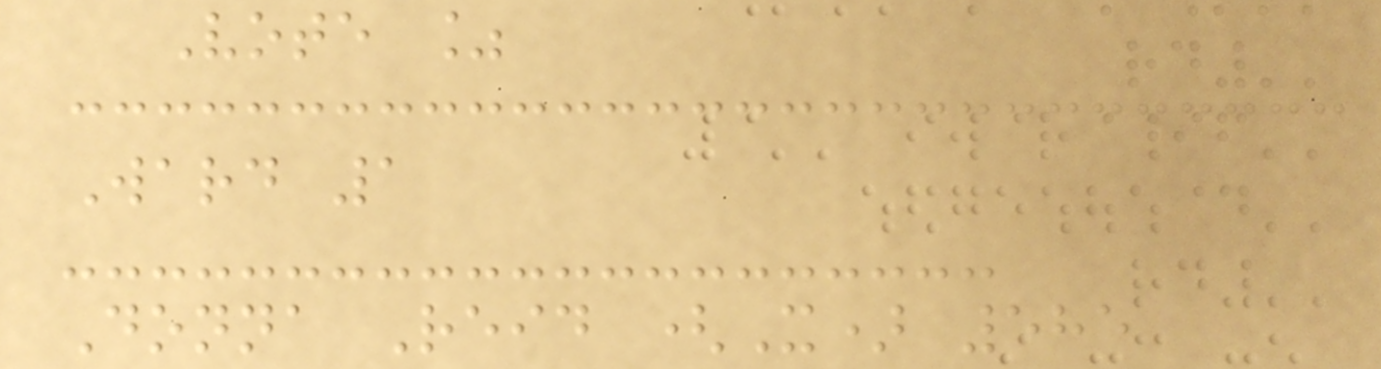Vote %
Ward 1
Donna Reid (X) 585
